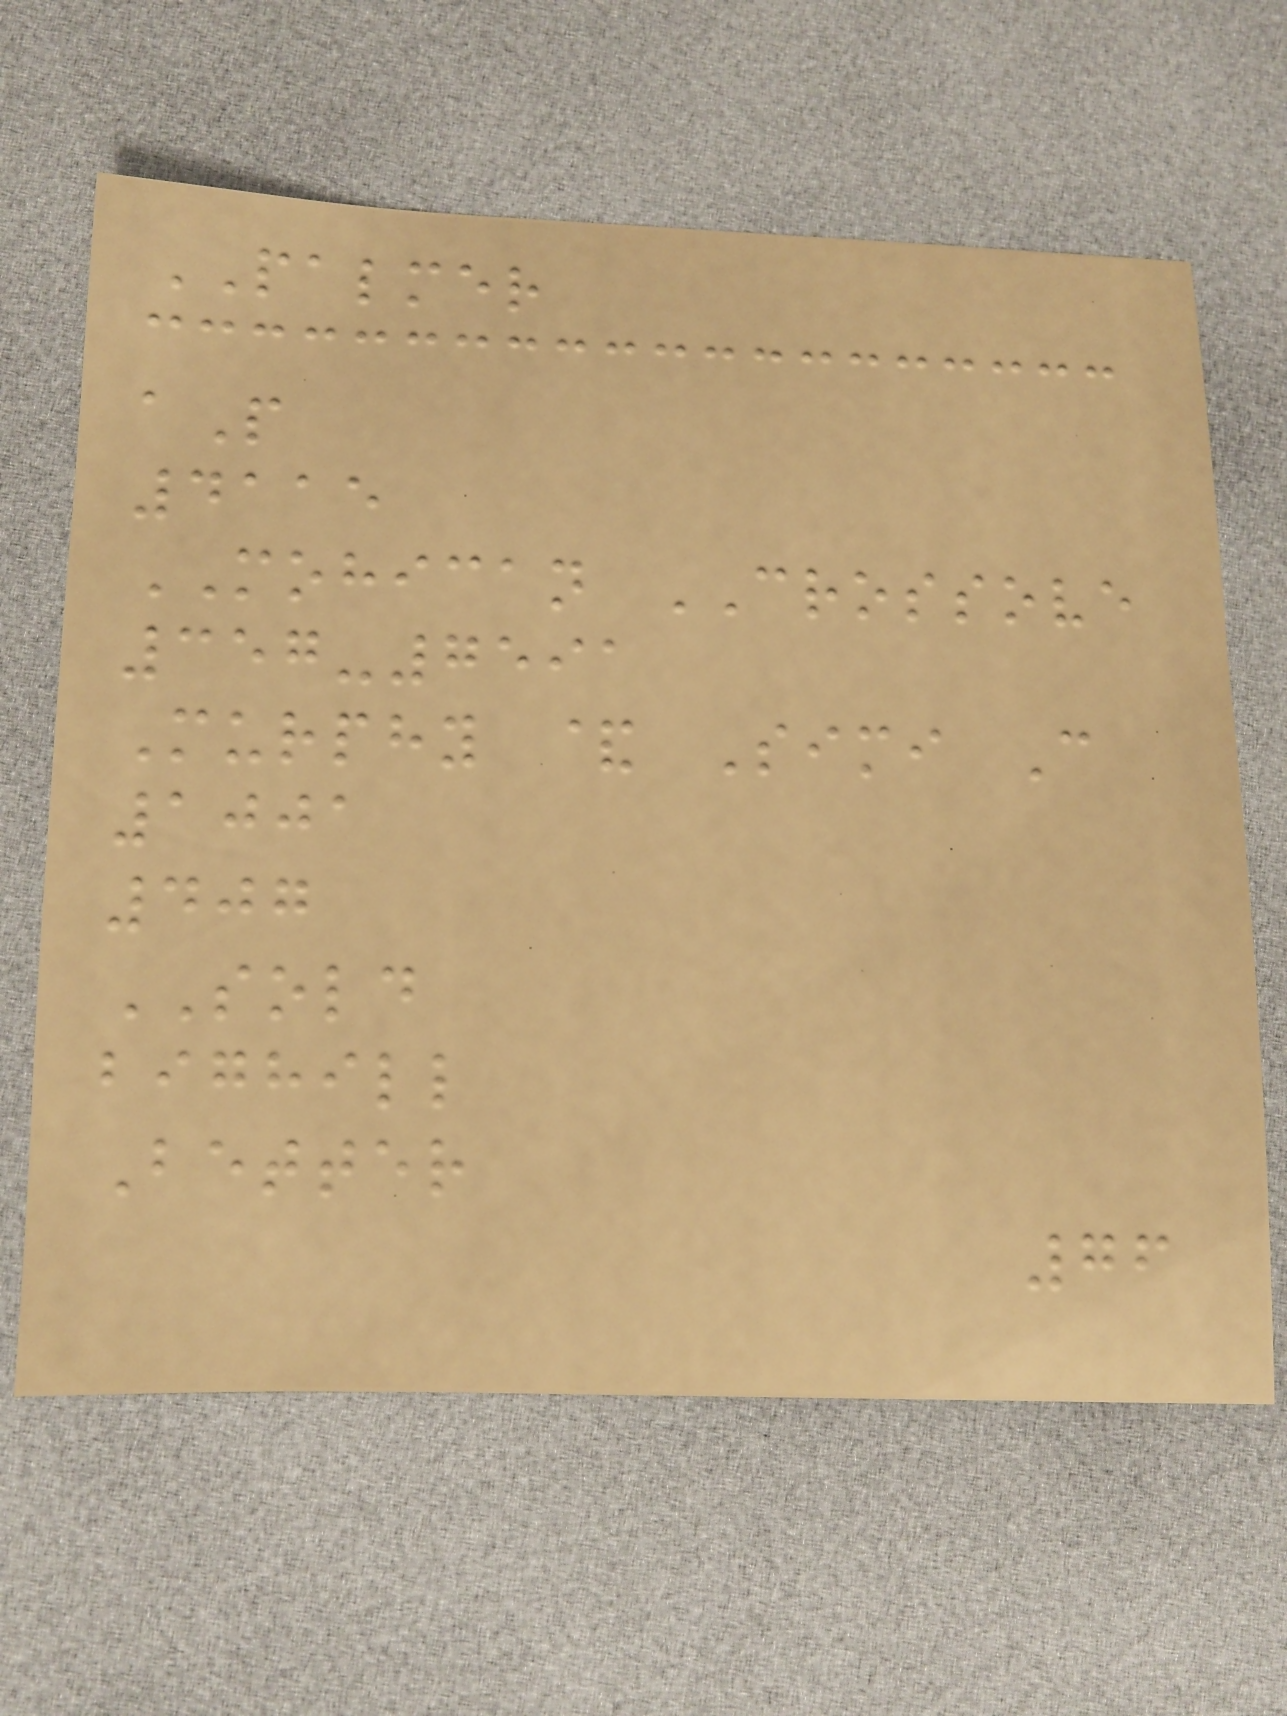PALMER
aP
4115
MOHICAN CROSSOVE
357-7591
Murphy & Simi C
1001
407
SOLD
bighill
Better
76
